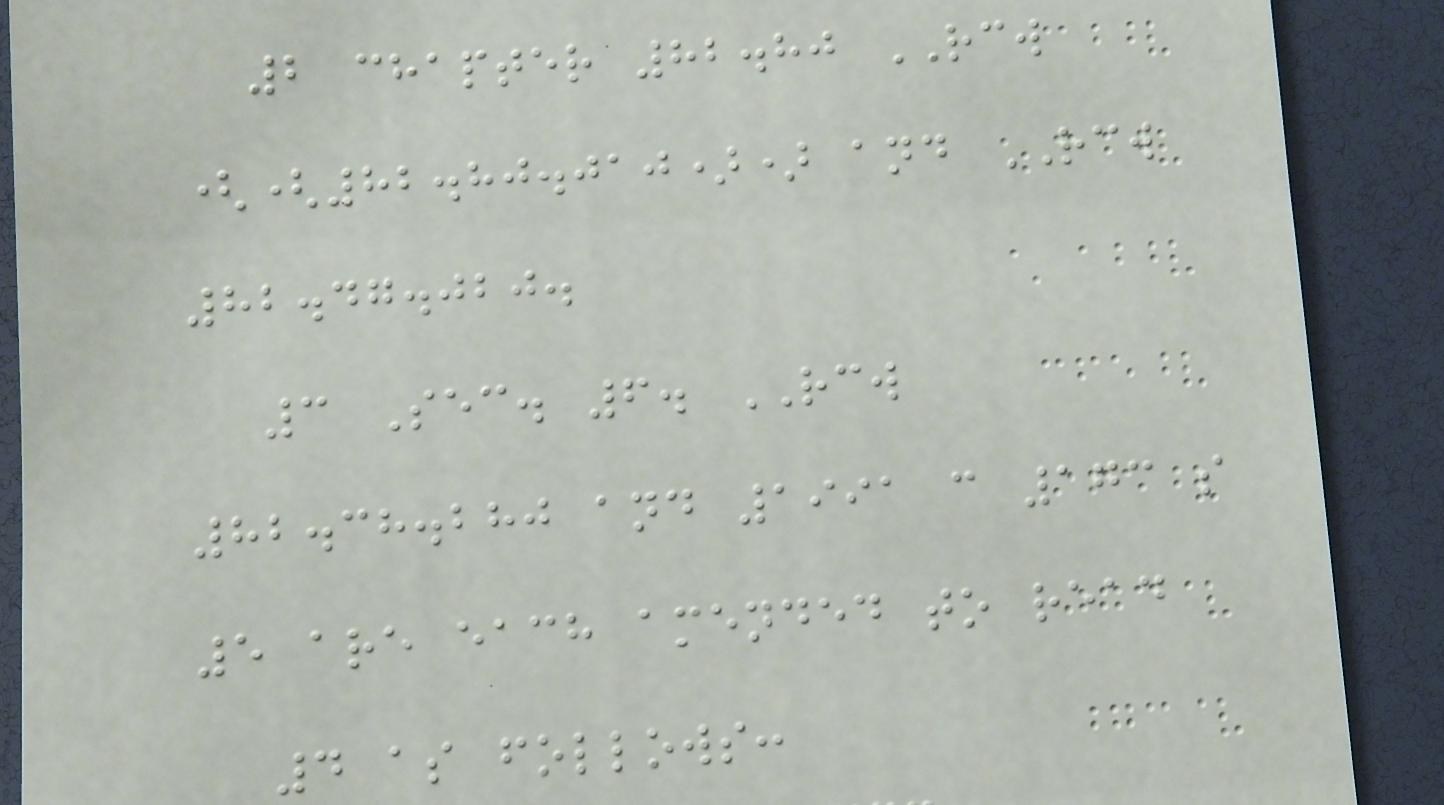2 chapter 82.80 RCW
((82.80.010)) and RCW
82.47.020.
3 Sec. 6. RCW
82.38.280 and 1991 c 173 s
5 are each amended to read
4 as follows:
